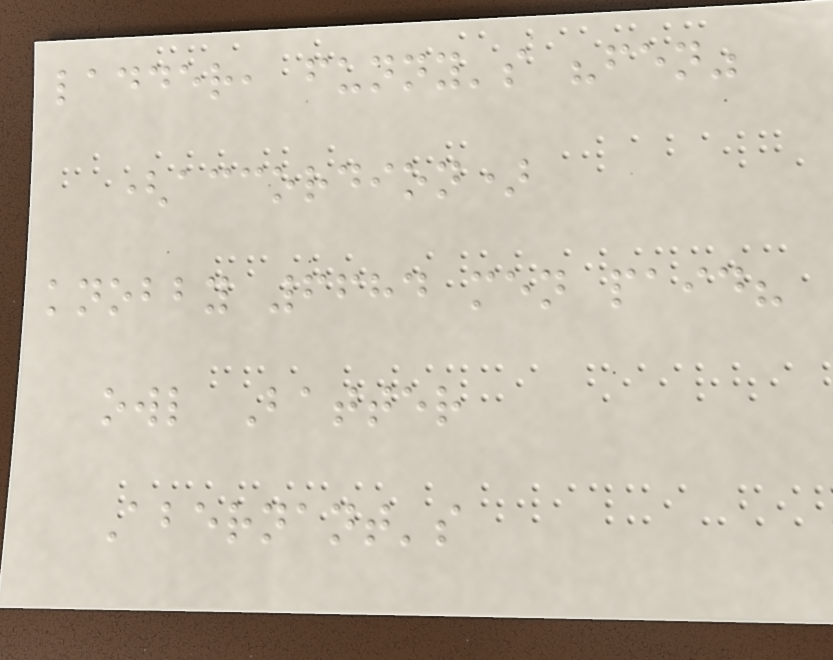ladder, funny's "fen"
(accordion)
knobby 6684 men paid?
owl Batter
Abernant's
